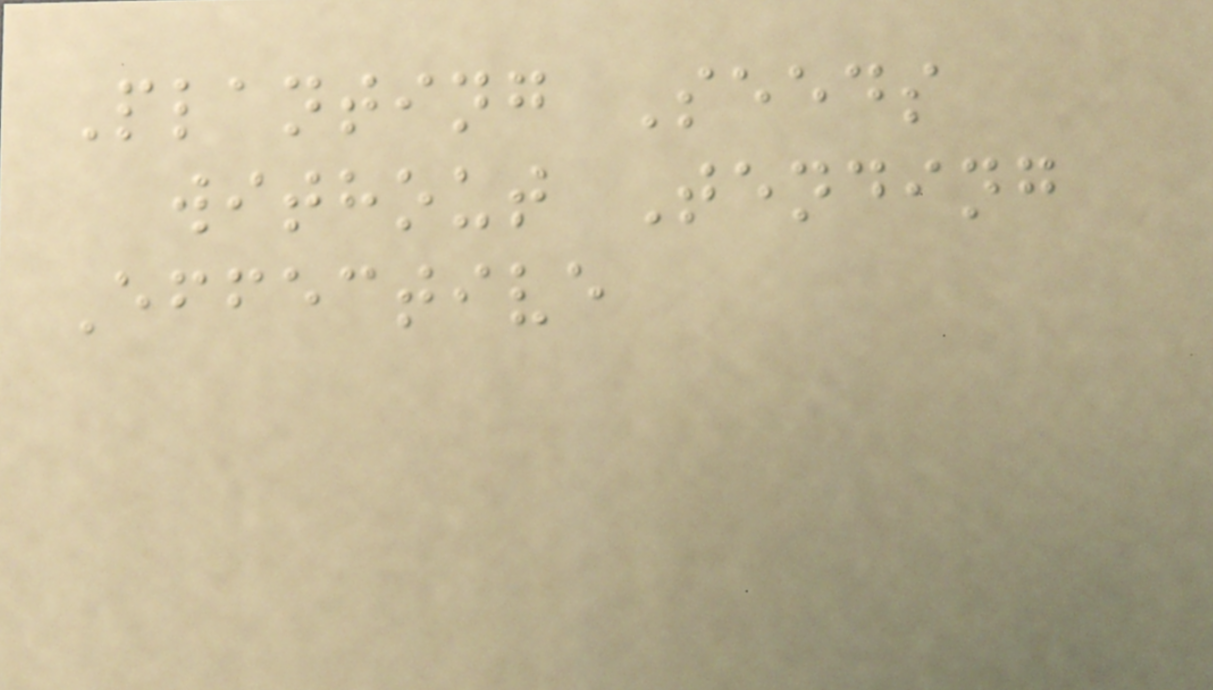Planting Seeds
without Tending
Effective
